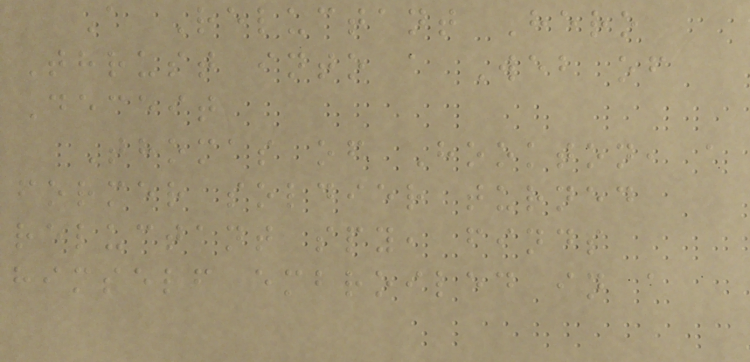A Reluctant Hero
Thrust into a Web of
Deceit
Thomas of Hookton, a
former soldier turned
reluctant spy, finds
himself embroiled in a
